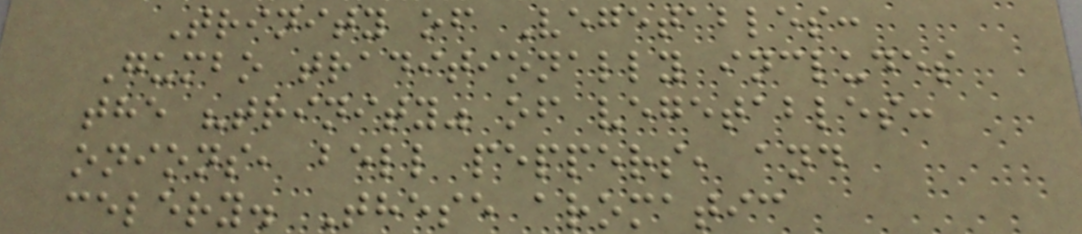Trinity of Vegetables:
Gumbo traditionally includes
the "trinity" of vegetables:
onions, bell peppers, and
celery. These aromatic
